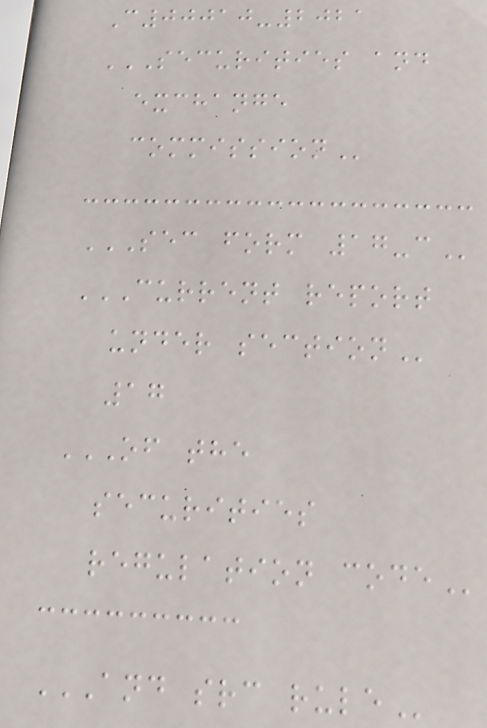C00010-2021
SECURITIES AND
EXCHANGE
COMMISSION
SEC FORM 17-C
CURRENT REPORT
UNDER SECTION
17
OF THE
SECURITIES
REGULATION CODE
AND SRC RULE
